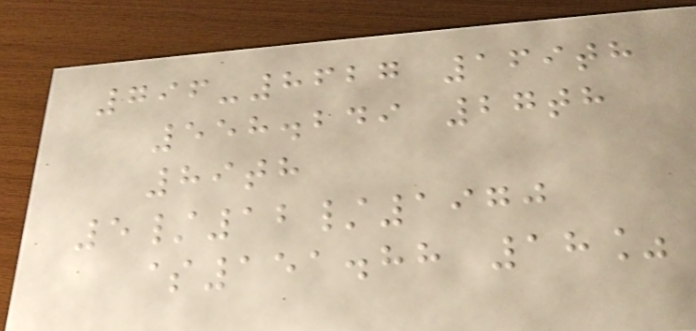796-8627 169th
558.249 27th
89th
5/12/1970
$151.88 18%
